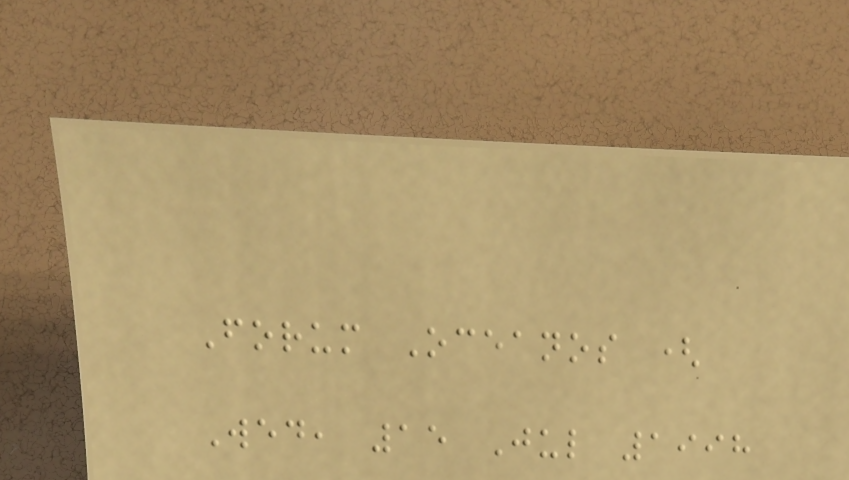Forum Oceanos (
Wed, 15 Jul 1998
